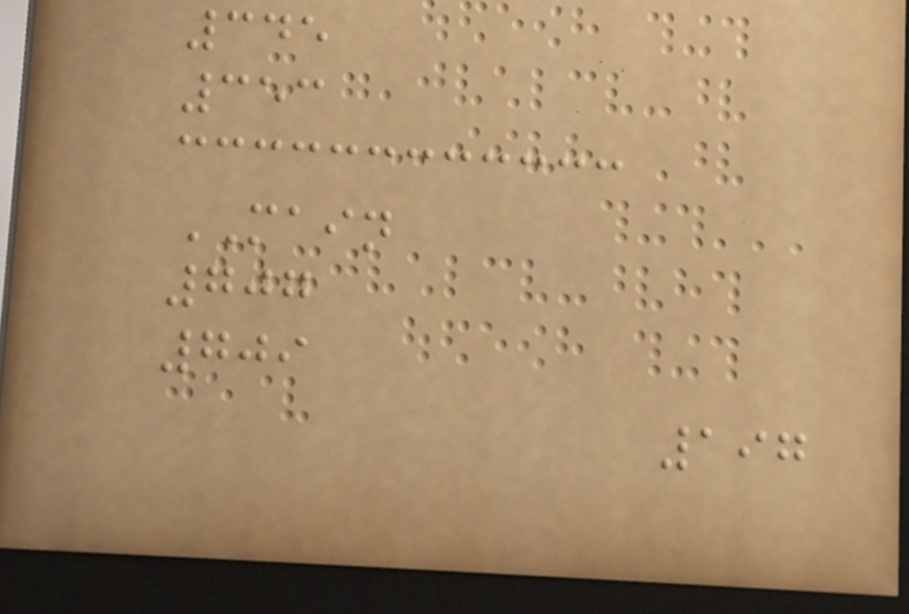345
353
MAIN
707
709
197
